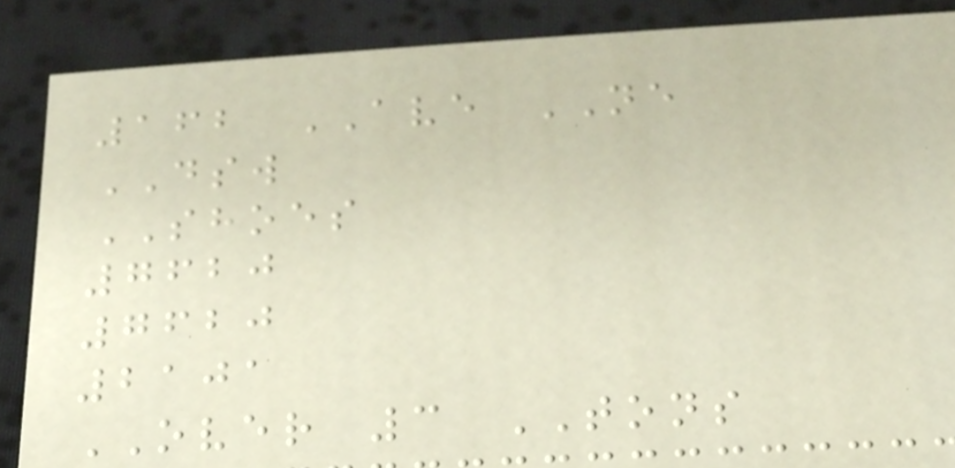162 AVE NE
DSW
SHOES
7620
7620
2101
OVER 3 TONS
